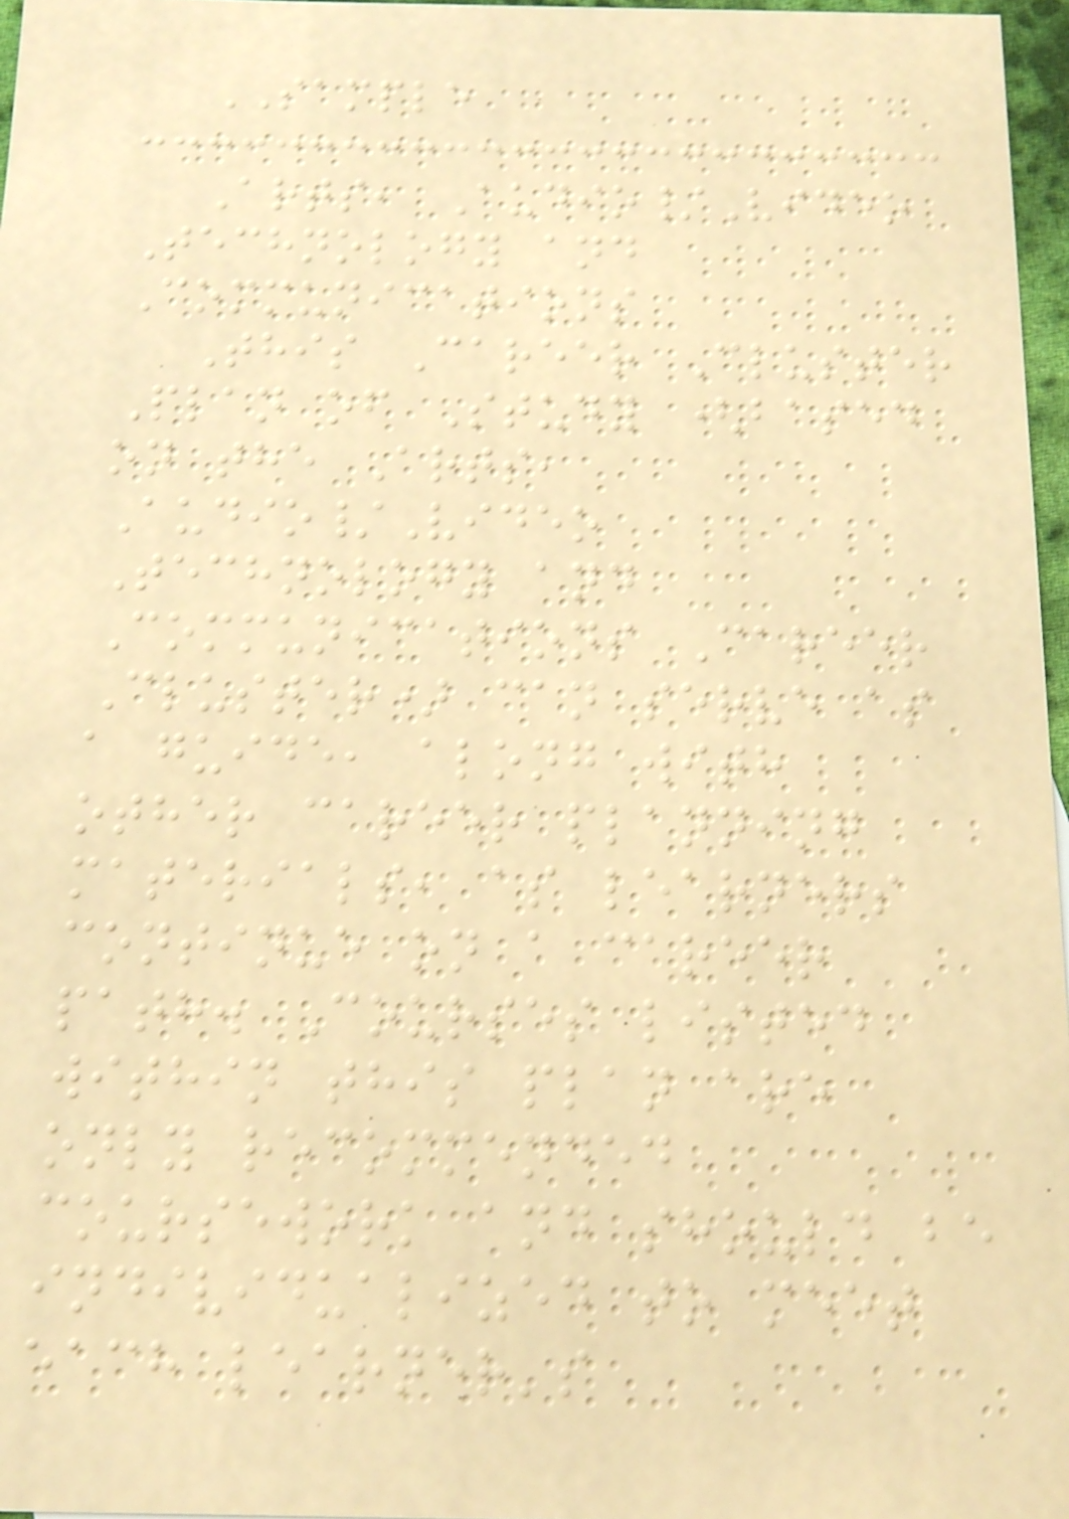SAMPLE
Arts, Audio/Video
Technology and
Communications
This Career Cluster
Plan of Study (based
on the Arts,
Audio/Video
Technology and
Communications Career
Cluster) can serve as
a guide, along with
other career planning
materials, as learners
continue on a career
path. Courses listed
within this plan are
only recommended
coursework and should be
individualized to meet
each learner's
